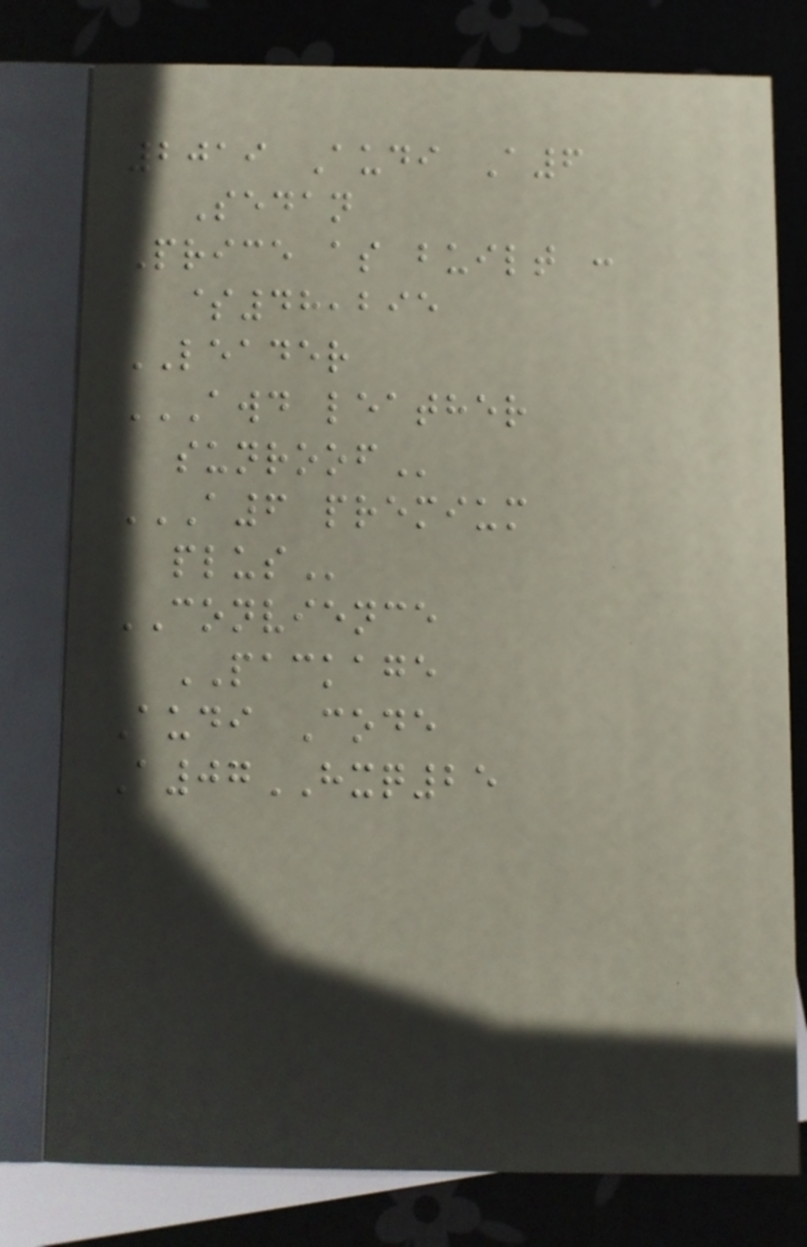2019 Audi A6
Sedan
Price as built :
$48,295
LEADER
AWD LEATHER
SUNROOF
A6 PREMIUM
PLUS
CONVIENCE
PACKAGE
Audi Code
A07HXQ25
